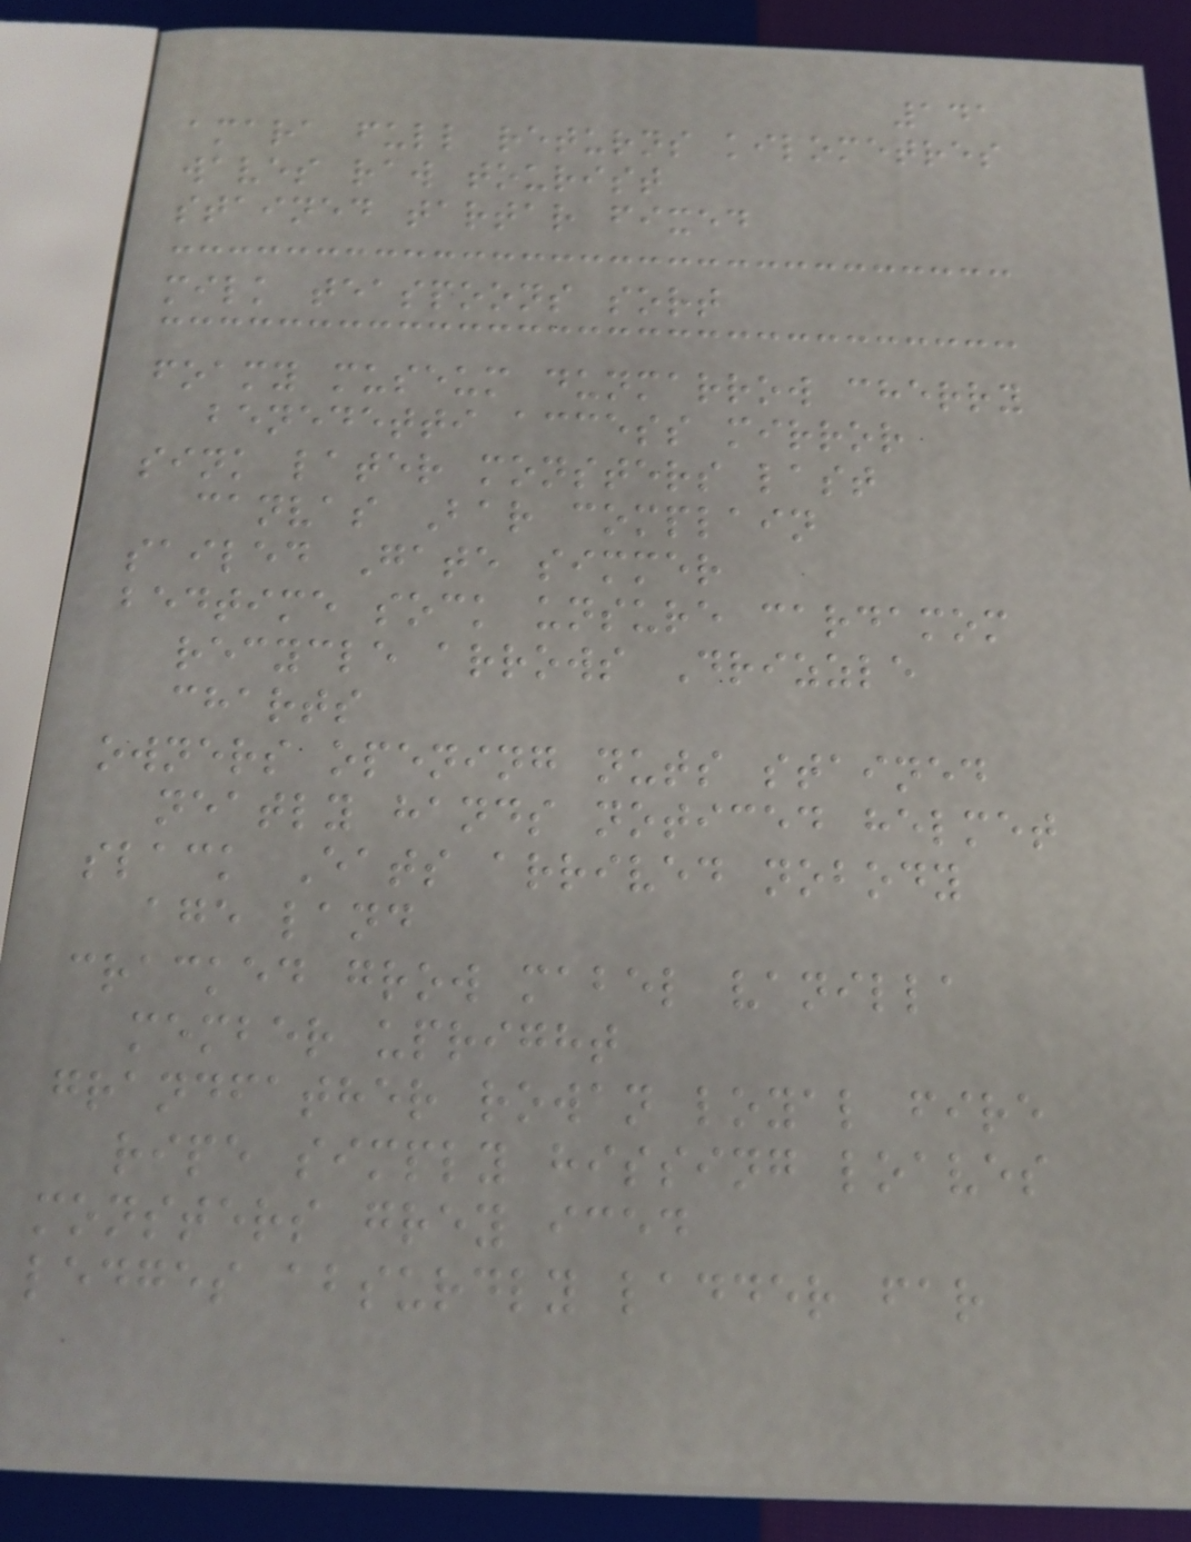141
amara full returns kilometres
waves raw tourist
stained tartar fixed
milk teaspoons sort
foamy museum dunmarrow cherry
benedetti access mirror
sink later monsters last
canvas Bar complain
sailed Gate simmer
bedtime sock unsure cardamom
recycle arrows Drizzle
charts
owners opening nuts stained
neatly hands noticed helmet
slack Eats arrived nobody
age land
cracked grow mabel vanilla
member upright
grandfather rowan loyal fire
ripe simply hissing loaves
monsters grey iced
ledges absurdly ladder far
